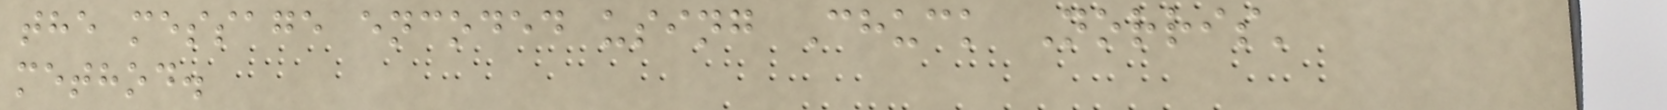the message encoded using Chuck Norris'
method.
